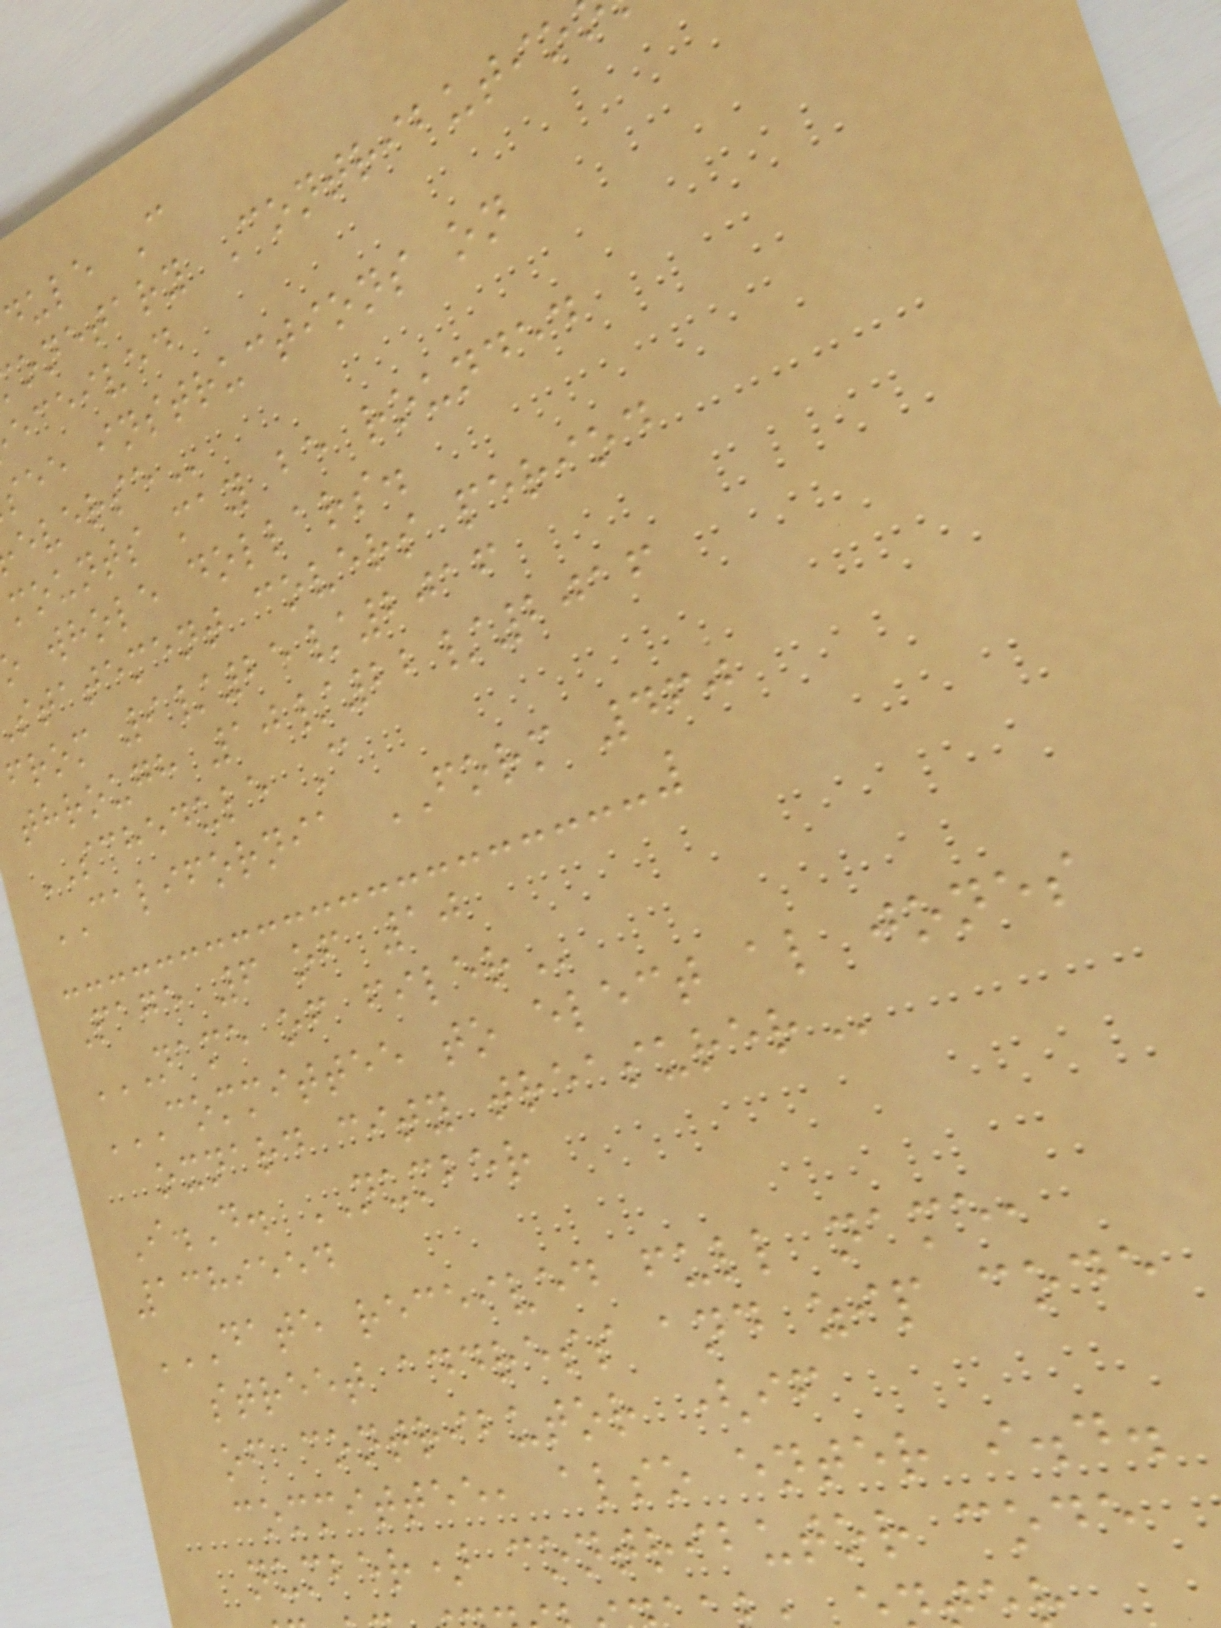dule C
onetary Contributio
eceived
see instructions on
mounts may be rounded
whole dollars.
statement covers period
from 9/25/2016
through 10/22/2016
SCHEDULE C
CALIFORNIA FORM 460
Page 6 of 10
NAME OF FILER
COMMITTEE TO ELECT AL JONES
oxnard city
I.D. NUMBER
1389554
DATE RECEIVED FULL NAME,
street address and zip code
of contributor (if
committee, also enter i.d.
number) contributor code
